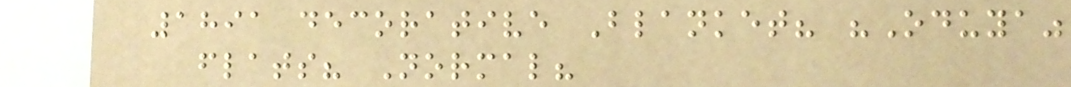1891 decorative Blanket? "Oduya"
flats? Normal?
